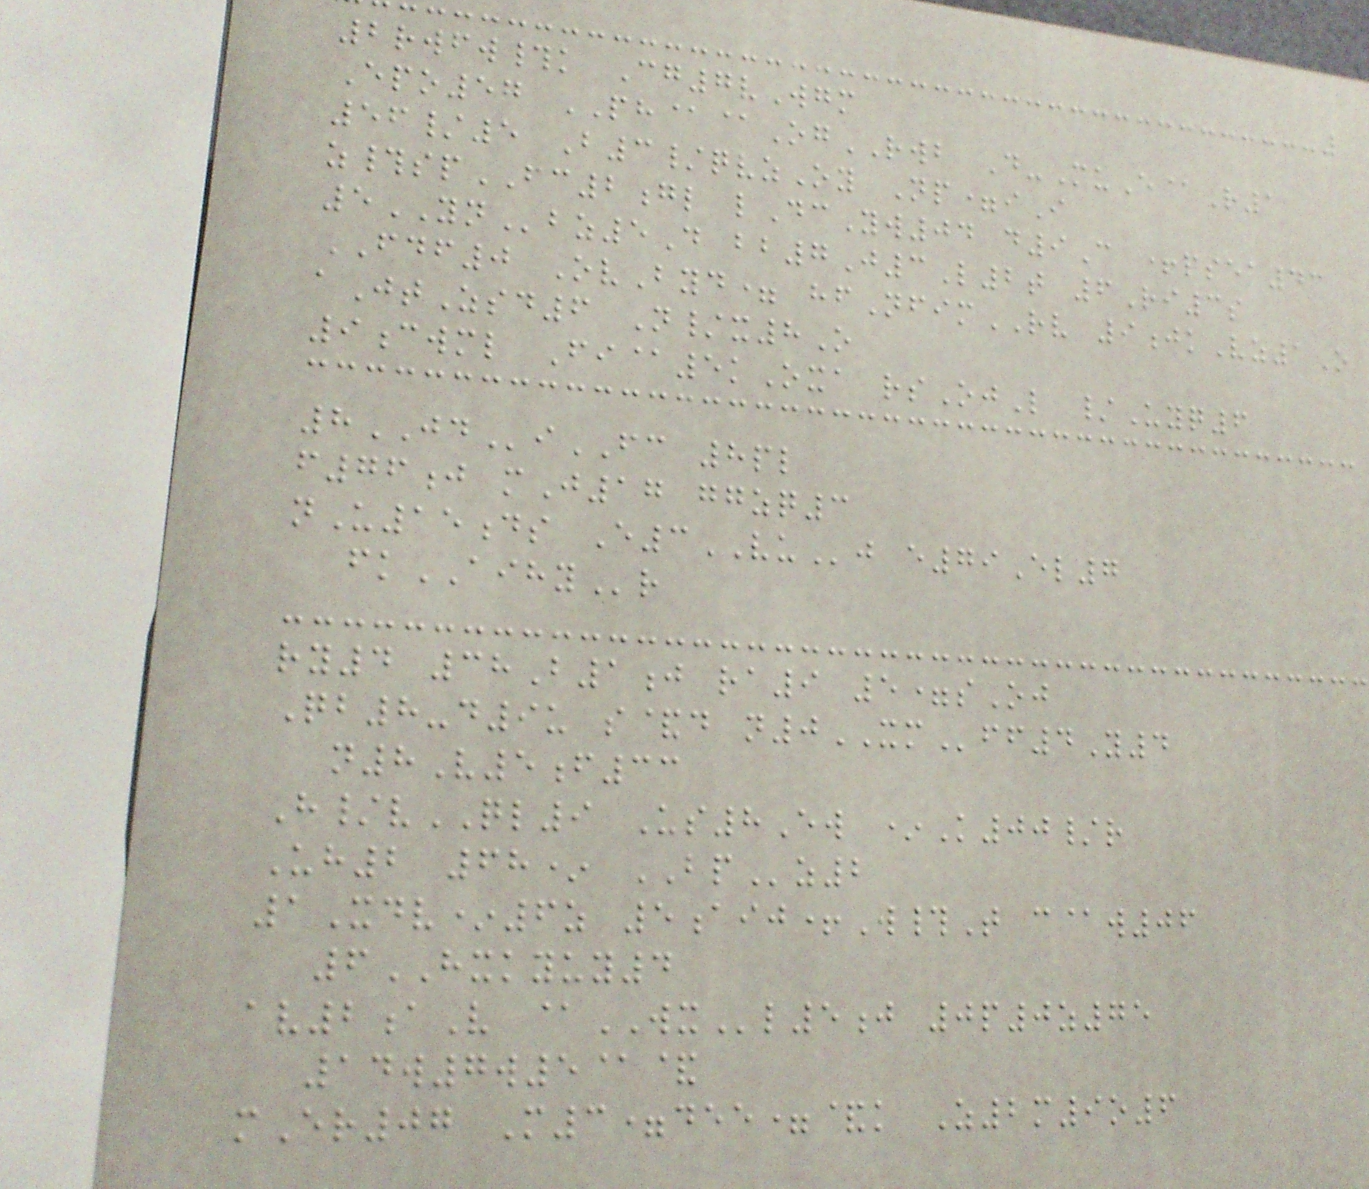2rwfw#k Cg7vWgm
Epo57 PH@@OgRWB D-MuE@R1
56/5 B3/qvzOy Np=iI
z#spFC2gl lDcYw04 d9C +psea43
5YNbz5D bb7J3L2t 6Ri3s
FDF0 OvByd= hfNfimRV 9jkVz1O
aJtZsd6 N/x8O
9cwml Fi@5kOxa rsOjL /Uyq6
8JDiFC 8pl
f76j mJ17 ggzq3
nU15ds E3VUj e79El7
fkAIHYr
ry4 38B1j ra9 5=sOj
Qb8-d9u s&d n0XMff4Y4
n8V5f33
H/vQL9 Us8Ew *K00/r
Uh2 68* BPz2
1Xdv*6z 5aij+W#T c@w06
6HXKYUY4
av2aV @WXl5j 0p0z75
14w7w5@&
mEr07 M3=dee=&k Z2m9o6
